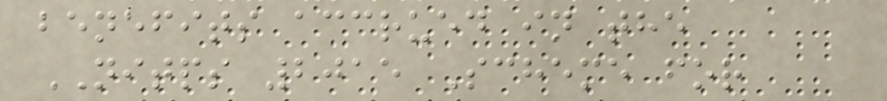benefits accrued in the
NITPS 2015 Scheme for
